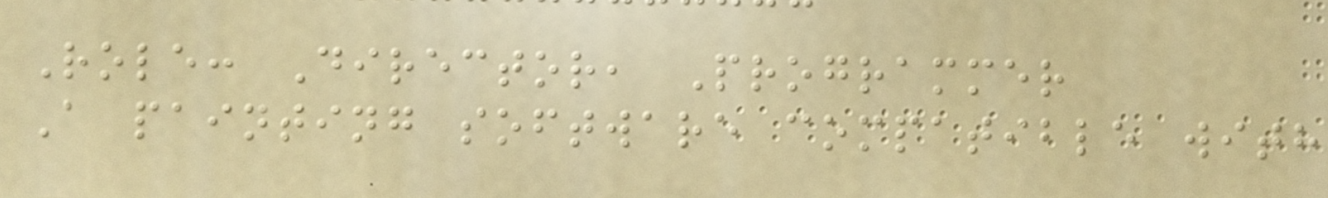Role: Director, Programmer
A painting software compatible with
